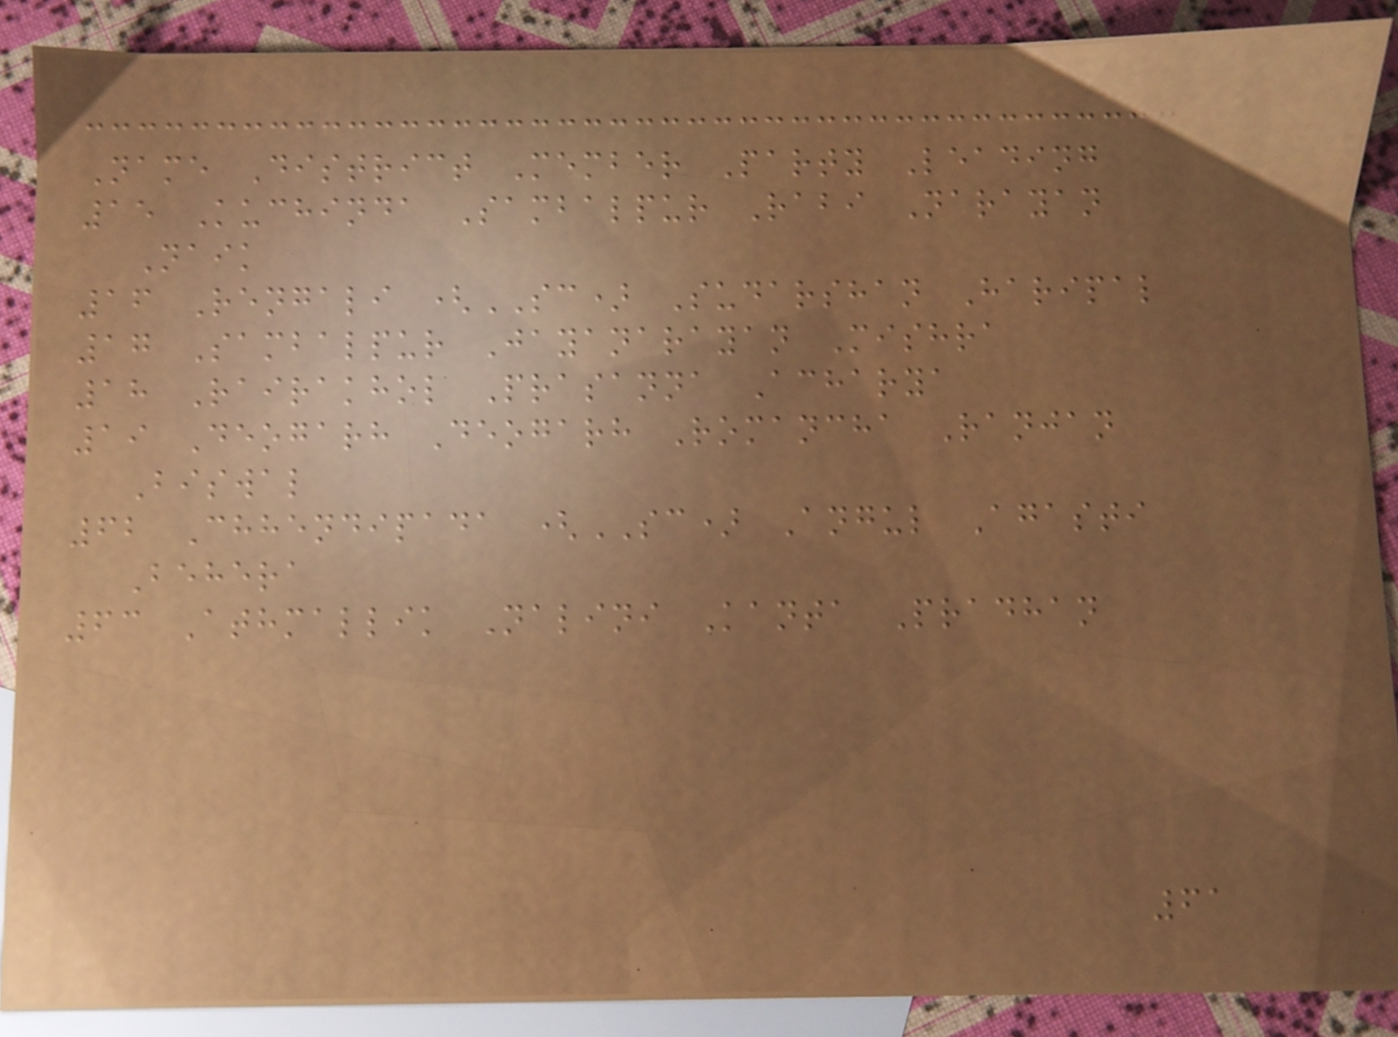Name District Member Party Leading
15 Kuchinda Sambalpur Rabi Narayan
Naik
16 Rengali (SC) Sudarshan Haripal
17 Sambalpur Jayanarayan Mishra
18 Rairakhol Prasanna Acharya
19 Deogarh Deogarh Romancha Ranjan
Biswal
62 Chhendipada (SC) Angul Agasti
Behera
63 Athmallik Nalini Kanta Pradhan
61
